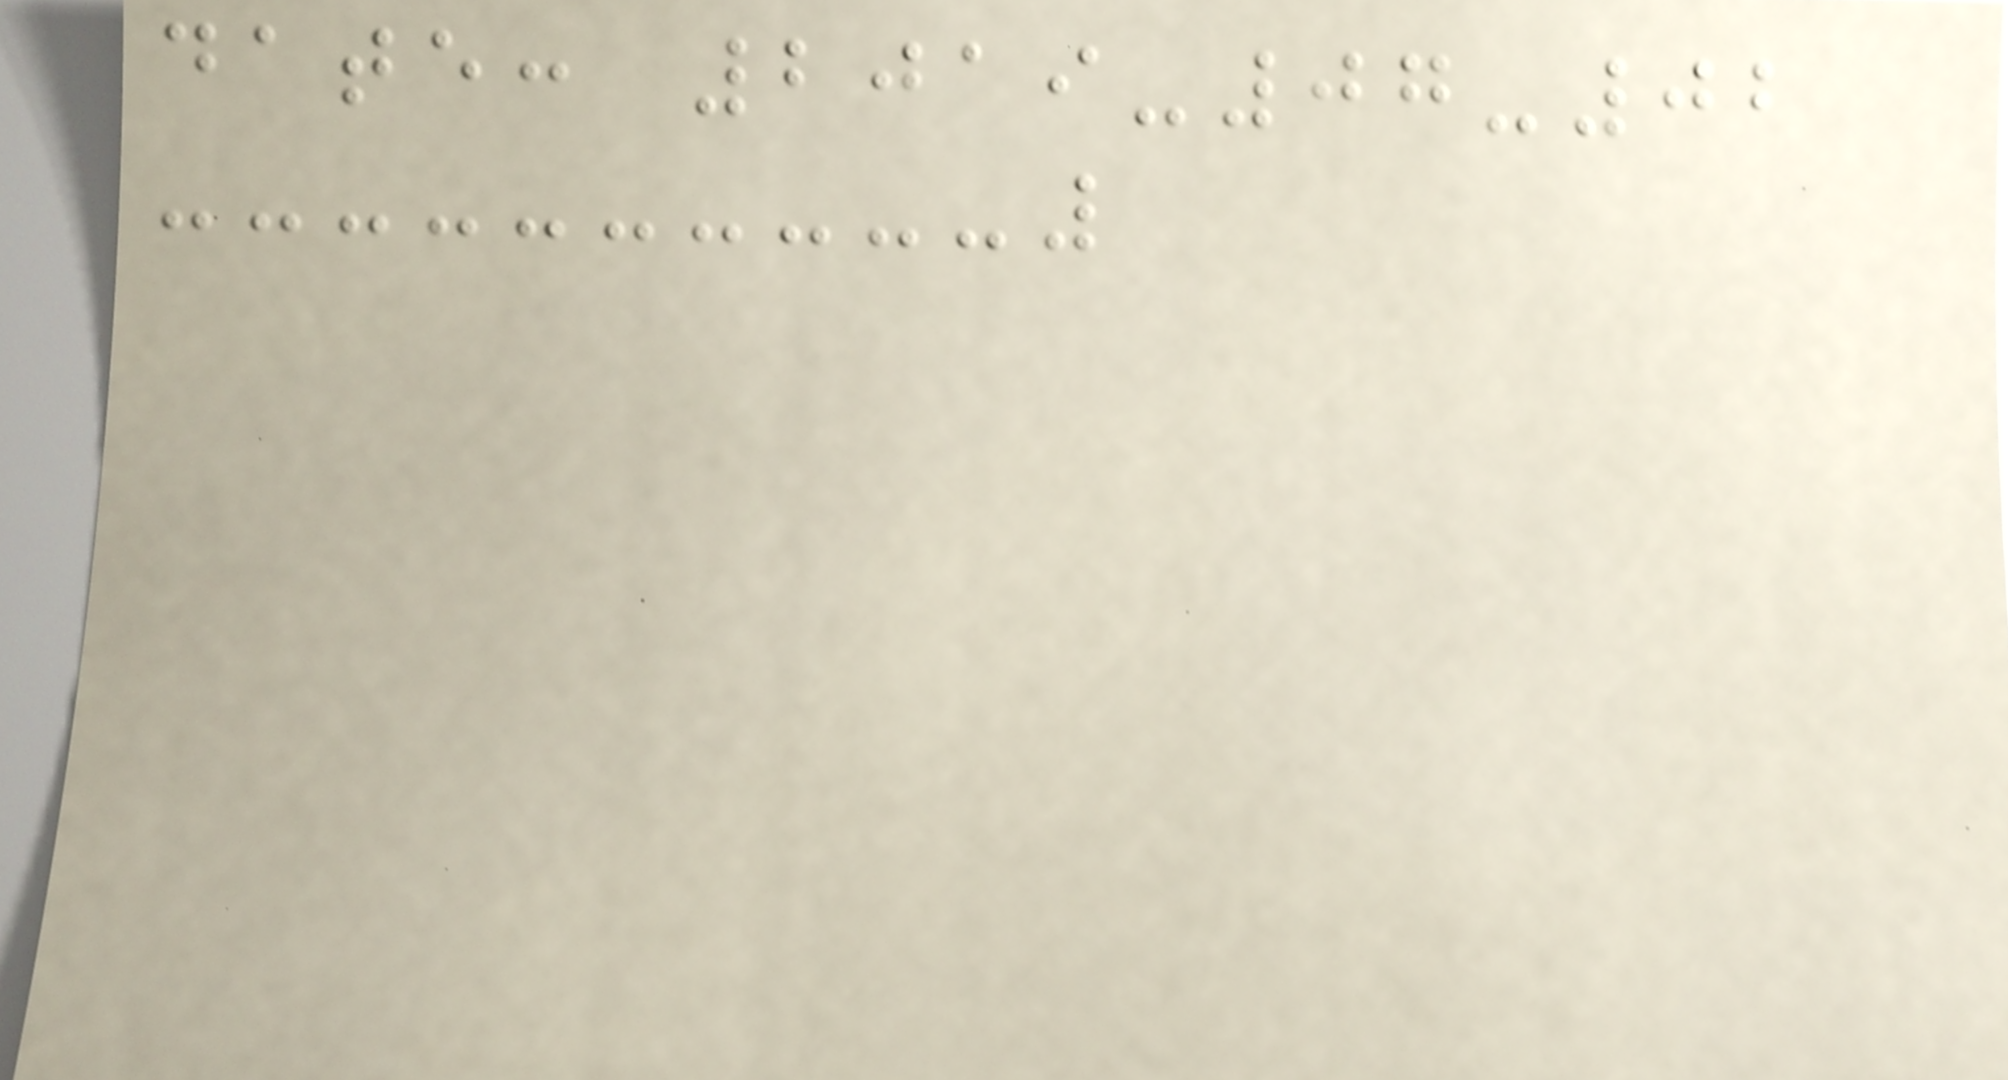date: 2019-07-02
